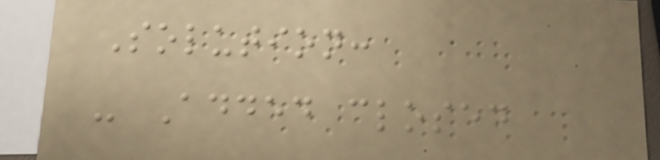Solution:
- Added closed
